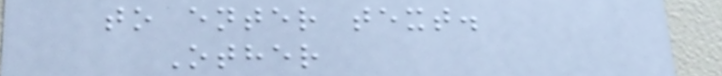to enter text.
Other
